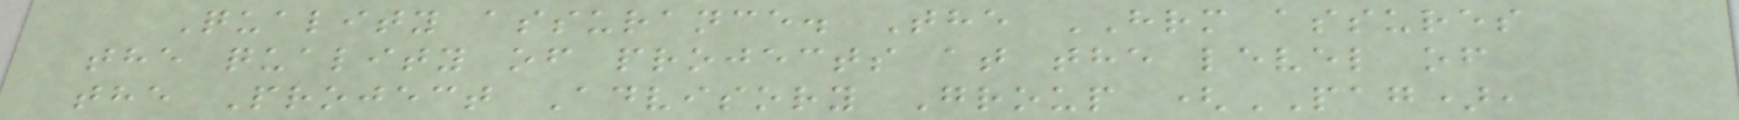Quality assurance. The HRM assures
the quality of projects at the level of
the Project Advisory Group (PAG),
